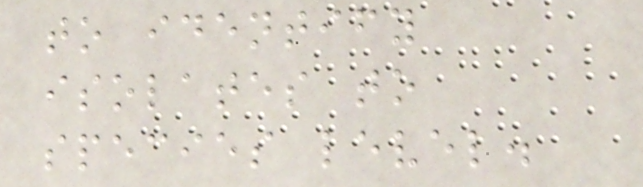to identify
isolates to
species level.
